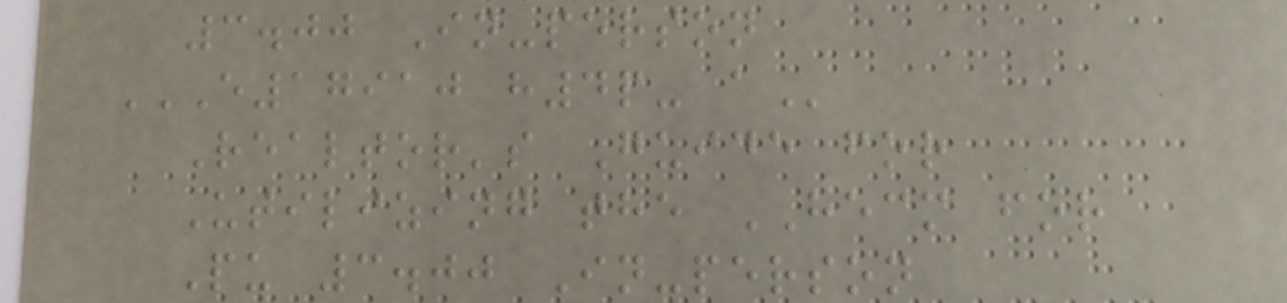3.00 In-person
E17910 H4P- A
Realtor's Guide for
Utilizing the HECM for
Pu 3.00 In-person
